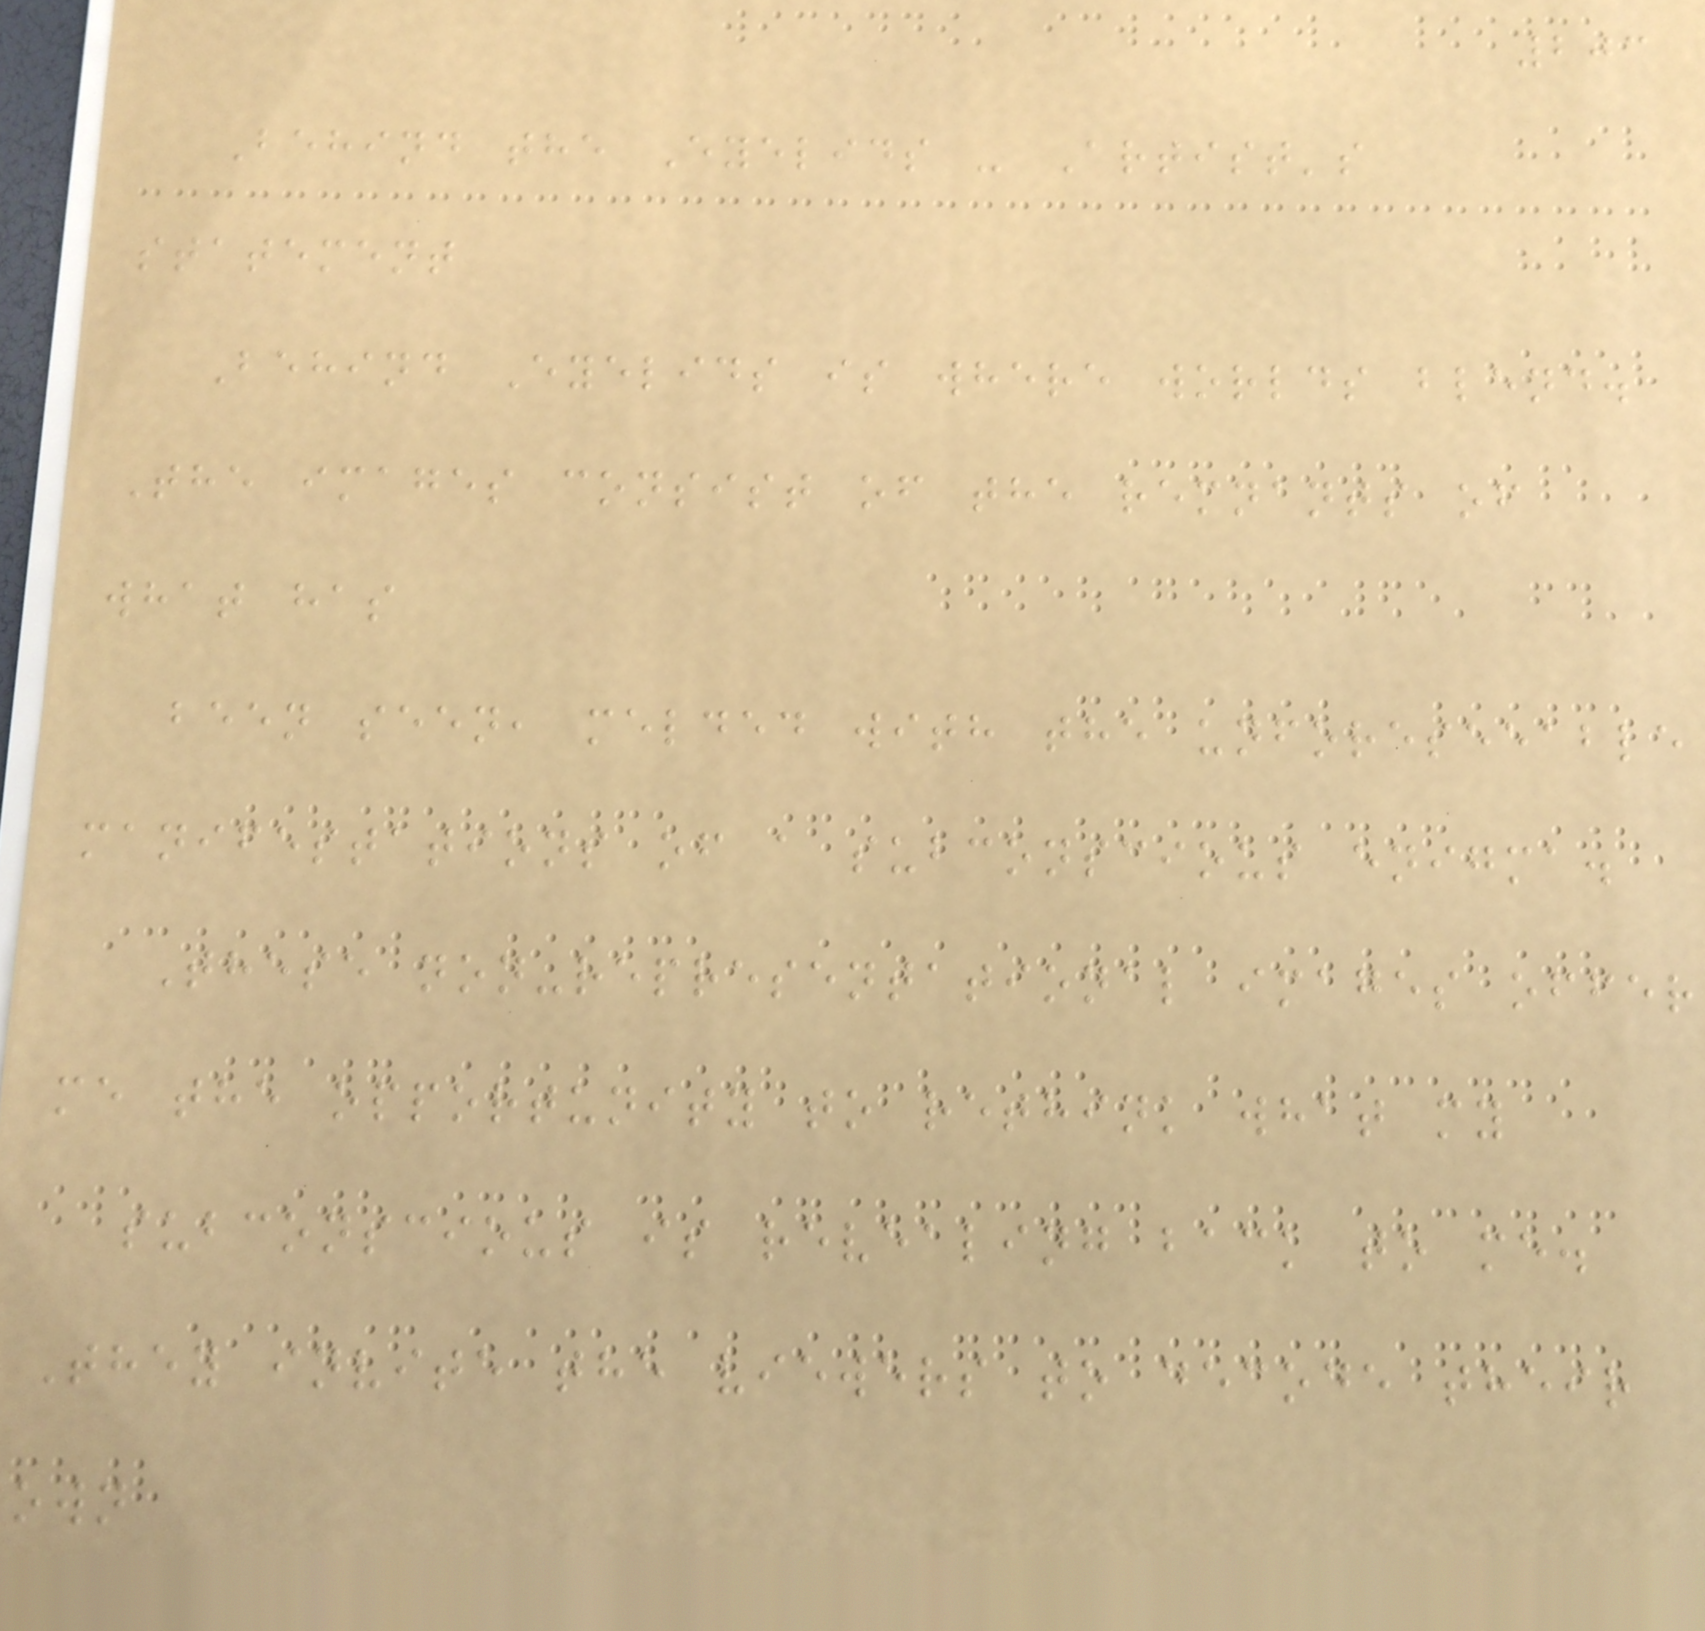203
Behind the Eyelids - Artist's
statement
Behind Eyelids is where worlds blend.
The images consist of the remnants of
what has
been seen, melded with the unforeseeable
manifestations of a subconscious enigma.
These non-representational images offer
me the opportunity to rethink what my
subconscious is revealing back to me.
They invite the viewers to decode their
own
